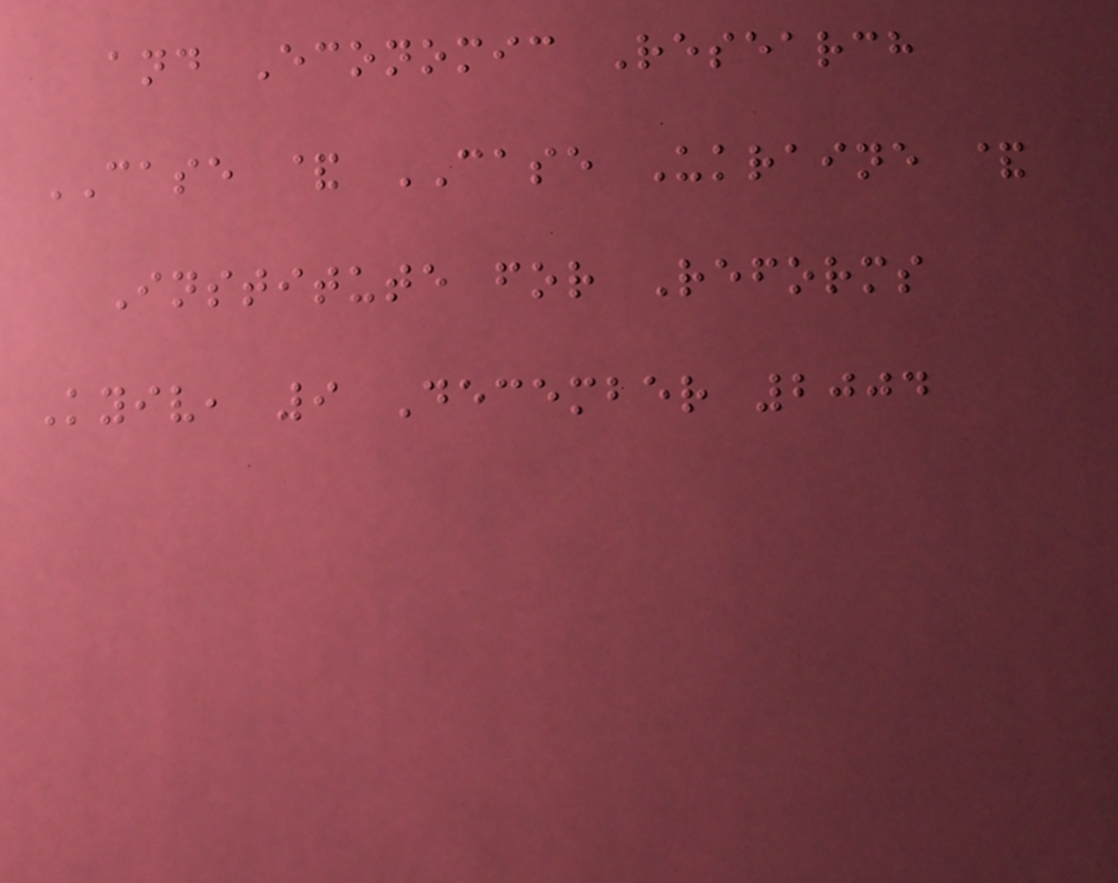and Economic Research
CASE & CASE Ukraine &
Institute for Reforms
Kyiv, 9 December 2004
